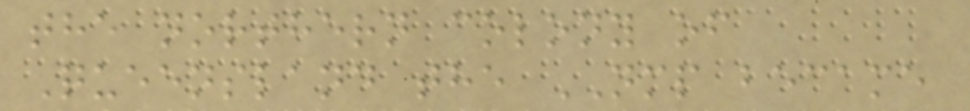the northern colony of
Queensland the NMP became
